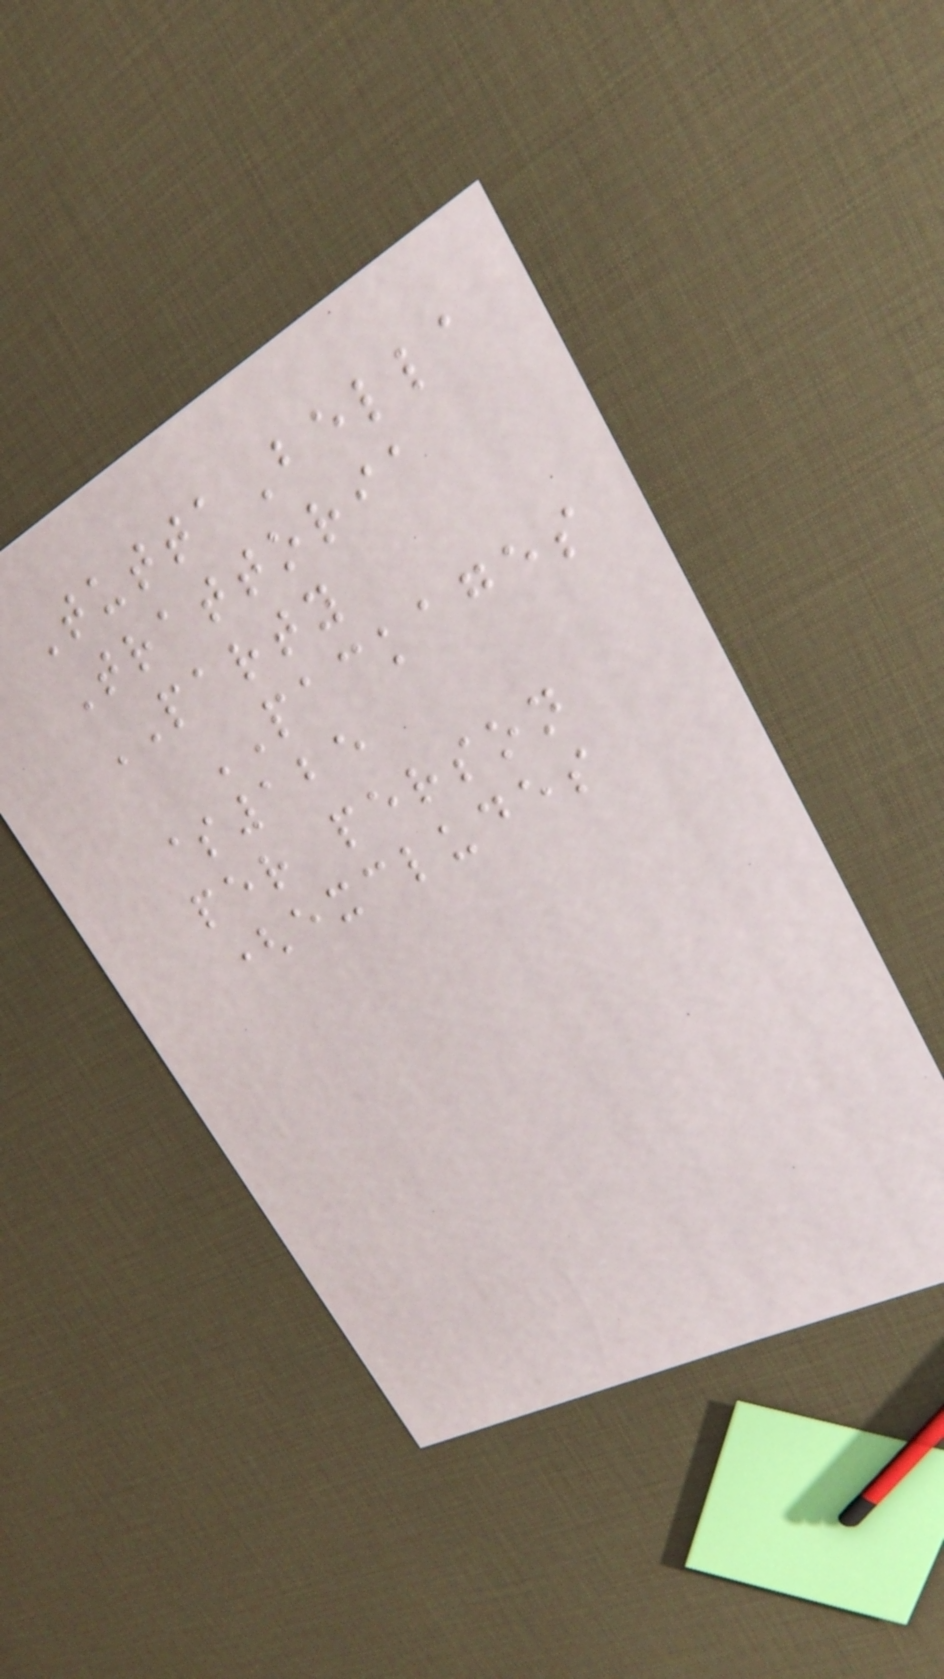TuttaBella
Trattoria
PARTY
PACKAGES
$125
per person
(excludes
